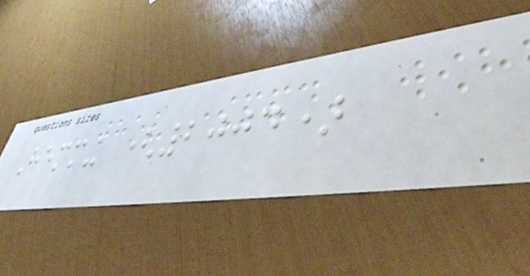Hemming (2004)
